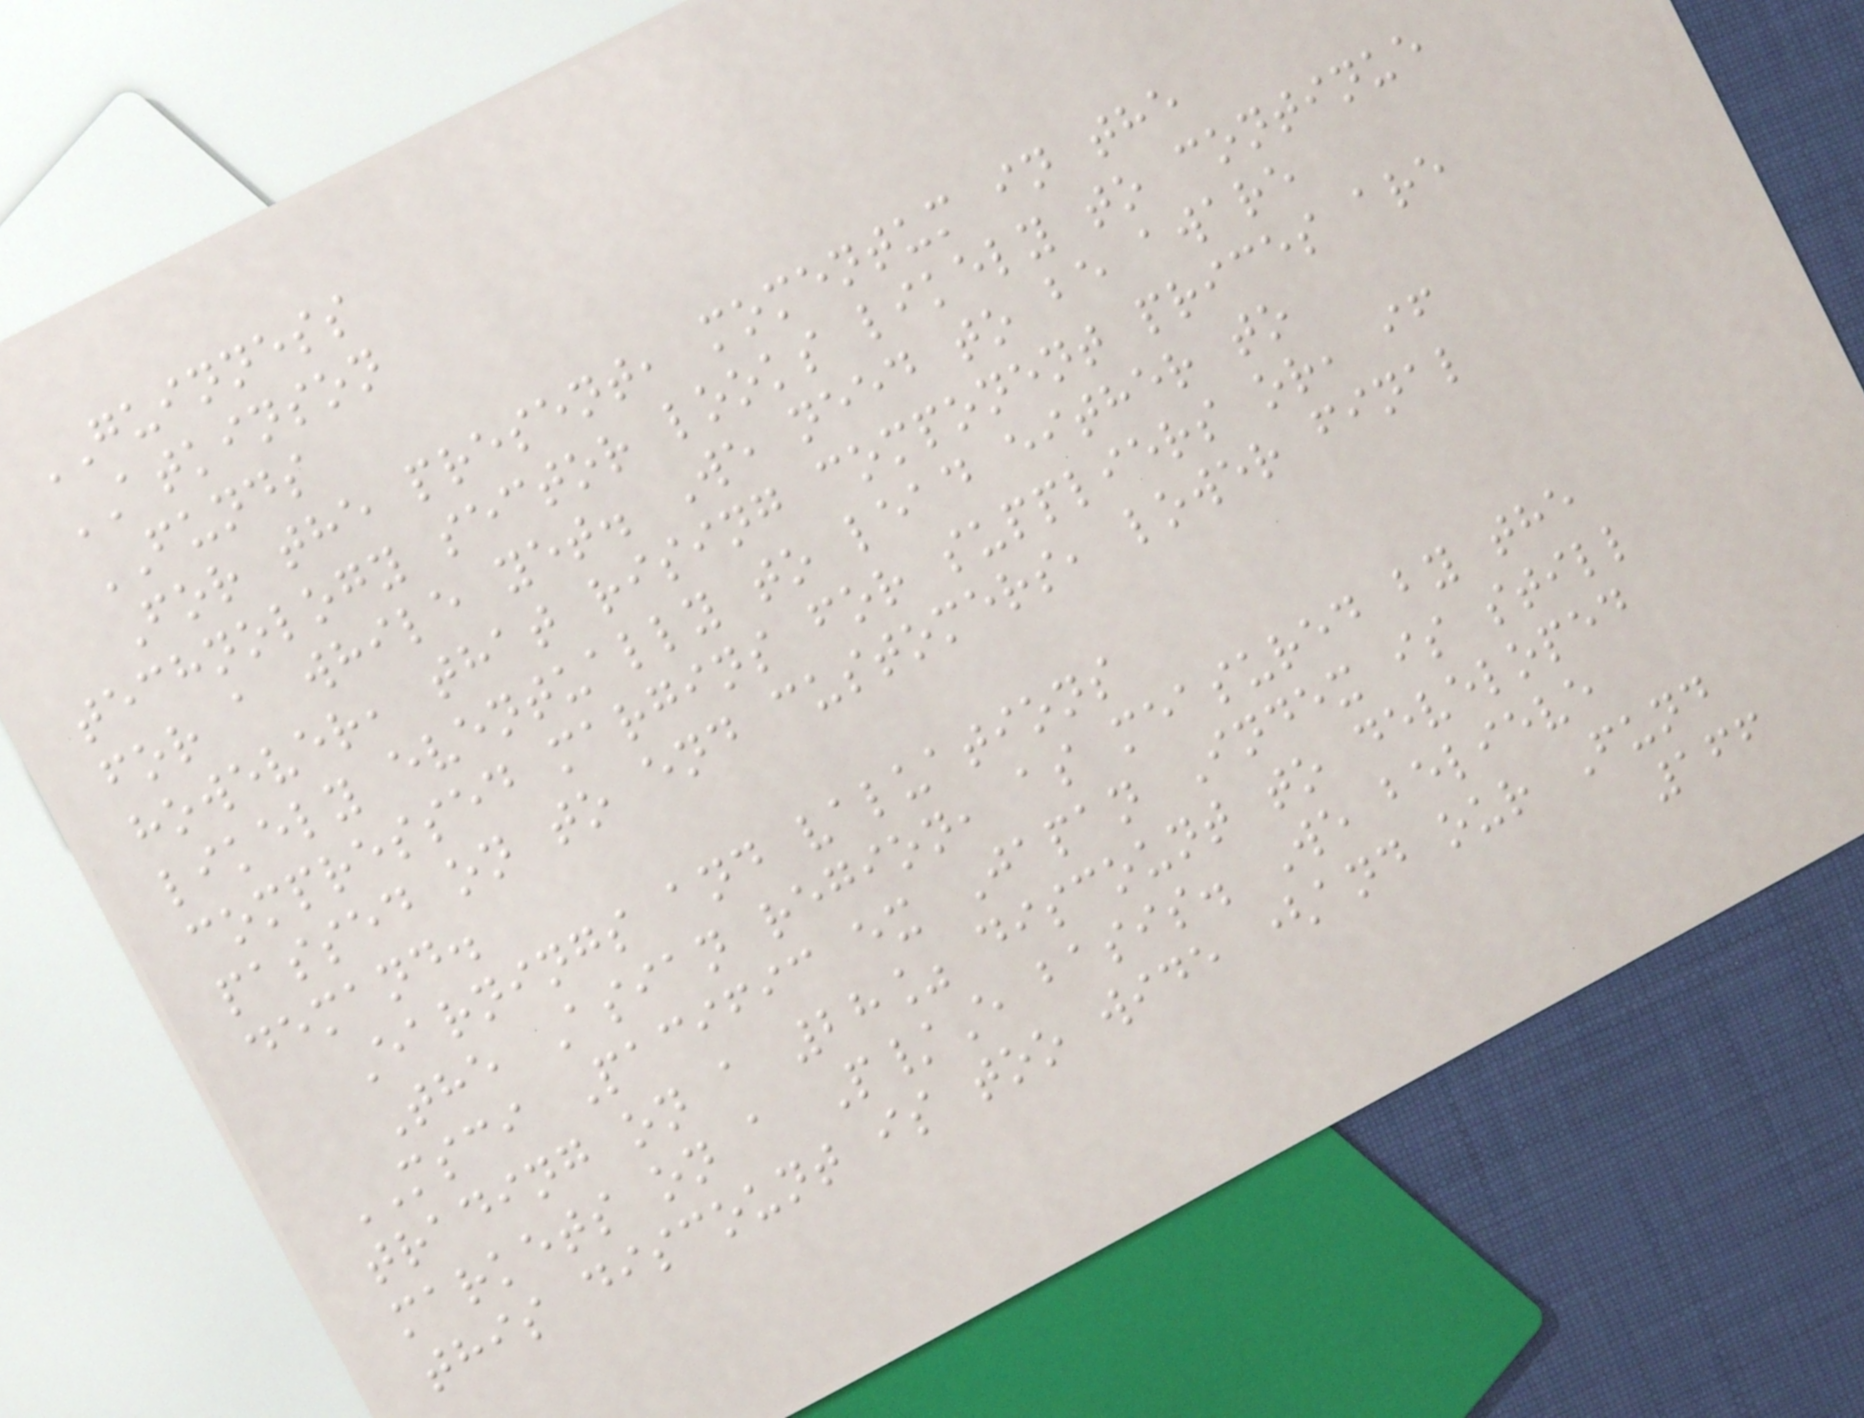GUINNESS
ATKINSON
FUNDS
For the present, momentum in the
technology sector looks likely to continue
for a while yet. We need to be aware
however, that rising component prices are
likely eventually to lead either to
compressed margins for suppliers or, if
passed on to end customers, lower final
demand.
Earnings and valuations
The Asian region, as measured by the
MSCI Pacific ex Japan Index is still
trading on a 28% discount to developed
markets on a P/E basis. We believe
this discount is too wide (and our Fund
166
